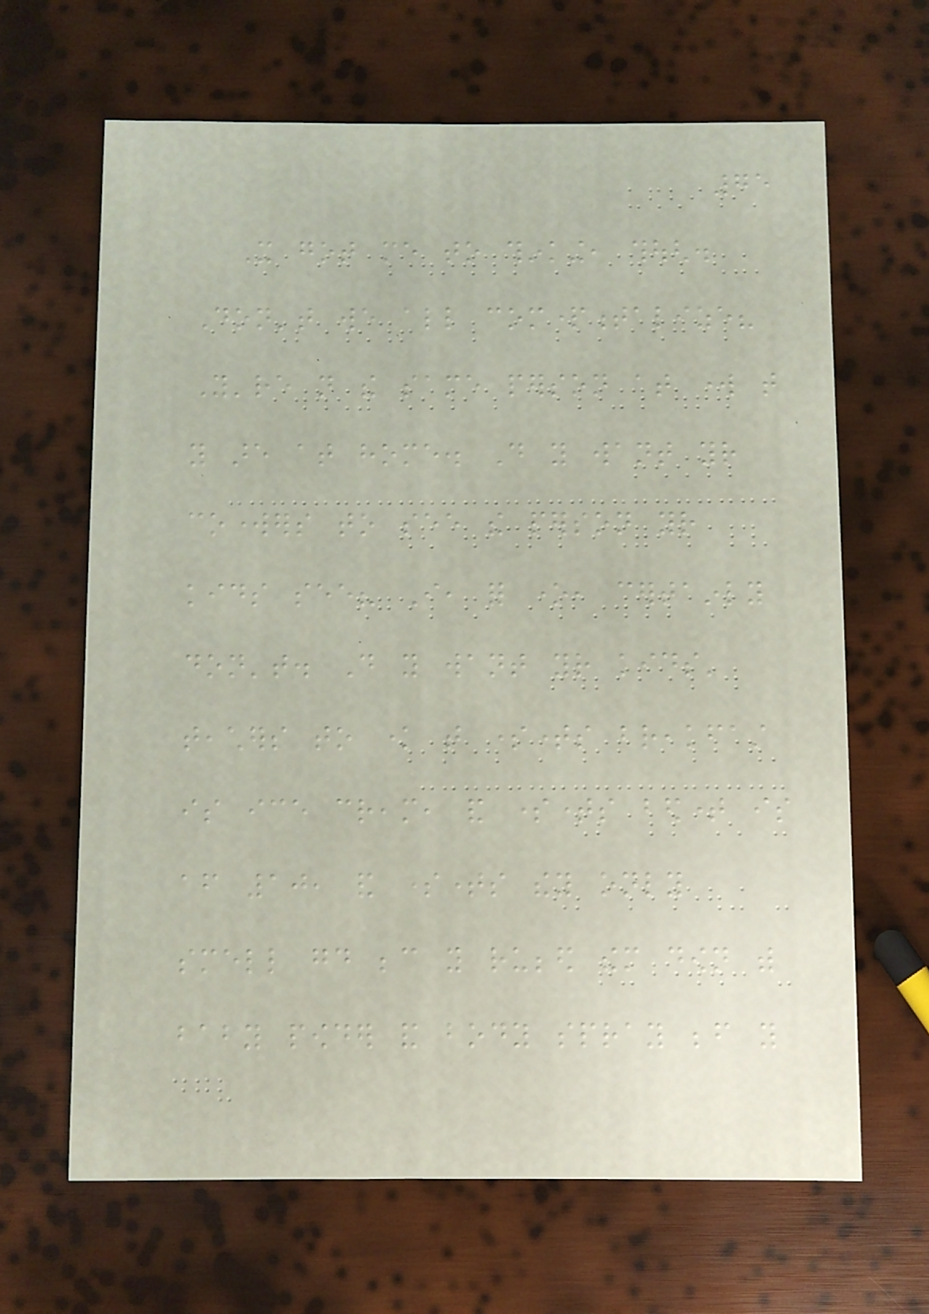75
It got me to thinking, though.
Don't we all compartmentalize?
You're not the same person at work that
you are at home. Do you want your
coworkers to see the person your
kids see? I, for one, certainly
don't. Do you want your kids'
teachers to know that sometimes breakfast
is ice cream, and sometimes bedtime is
after 10, and sometimes they only
smell good because you rubbed them down with
baby powder and body spray before you
